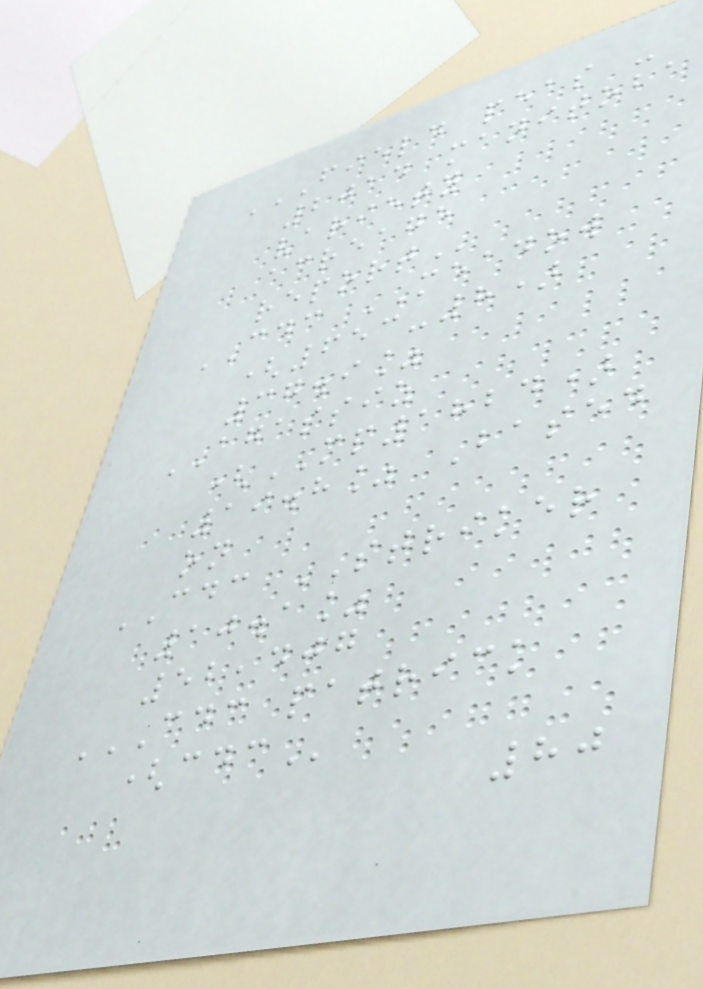FIELD PEAS -
2014 MANITOBA
VARIETY
ACREAGE
REPORT
CDC MEADOW
(653-8)
37.9%
AGASSIZ
(MP1824)
19.8% Based
on
CDC STRIKER
10.1%
52,407
CDC PATRICK
(CDC
80
